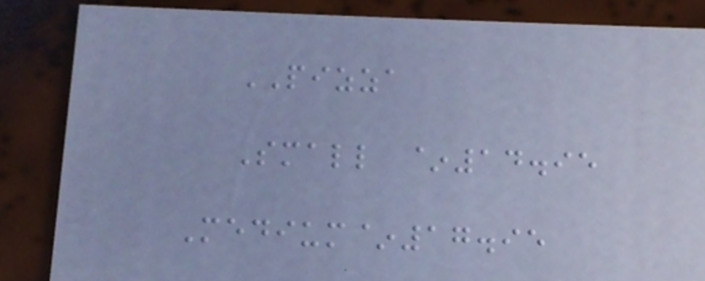PIZZA
Small ~14.95
Medium~17.95
